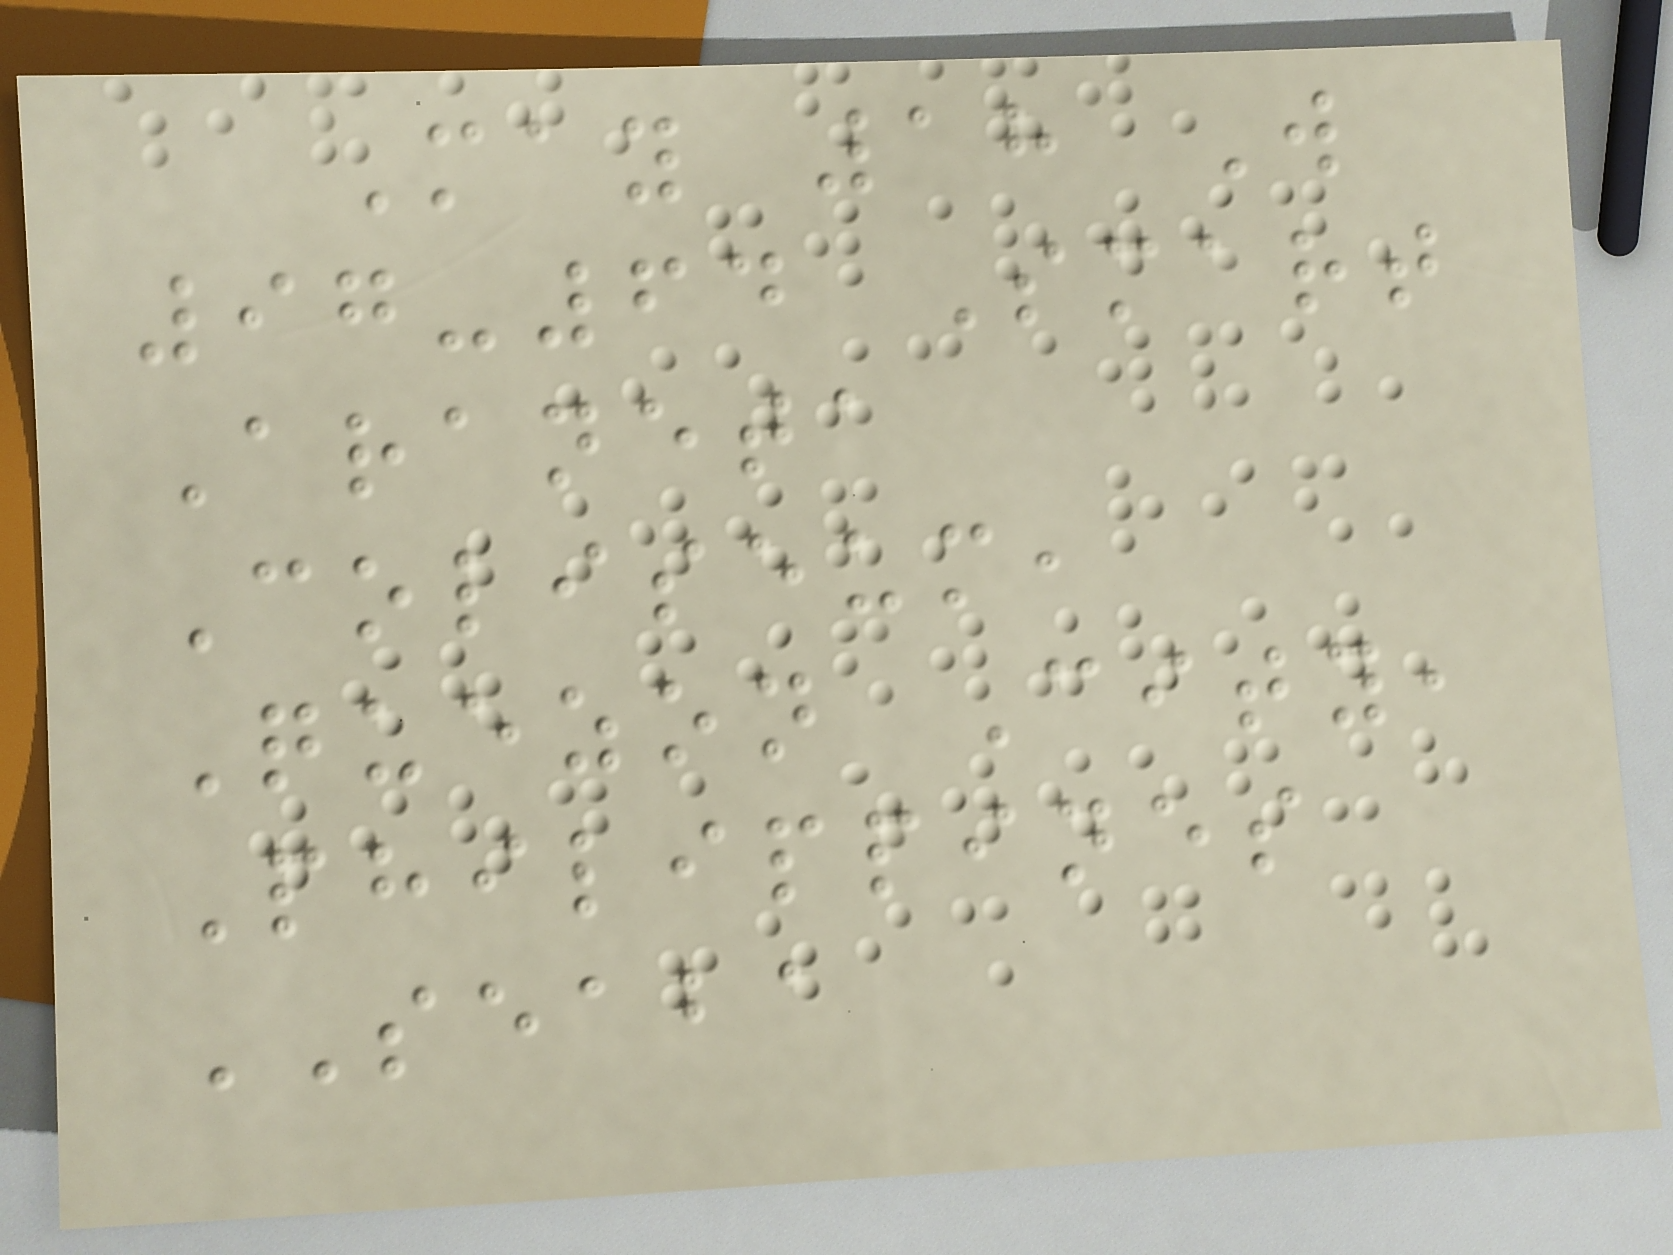May 18 W
97-64 Smart
Araneta
Coliseum,
Quezon City,
Philippines
SEABA
